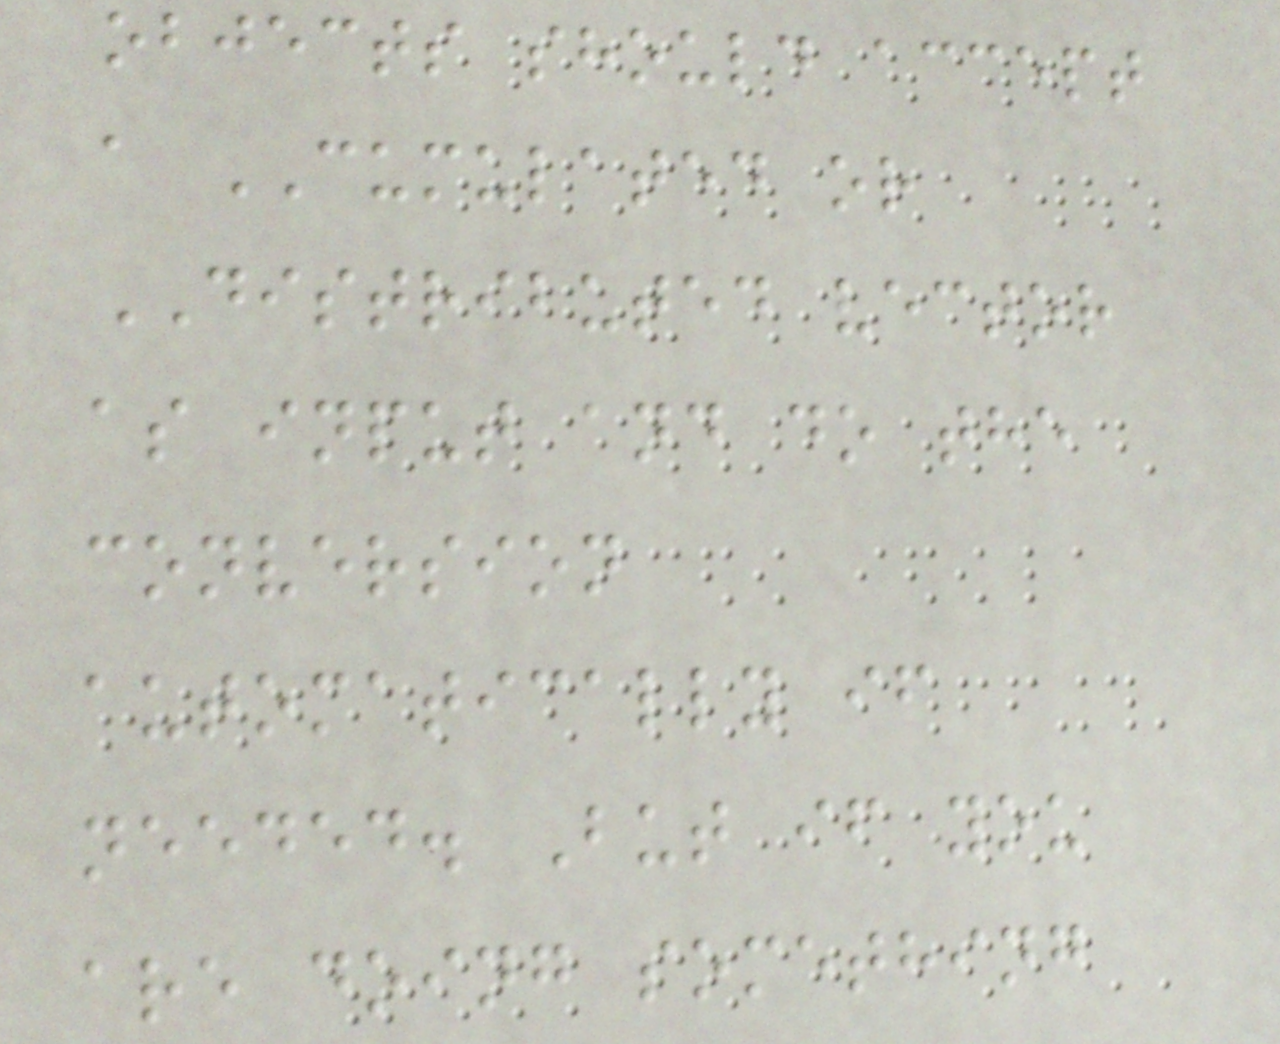objects should accept
a CUMULATED or
DISTRIBUTED vector
as input and do the
conversion
automatically if
needed. But if you
are doing something
